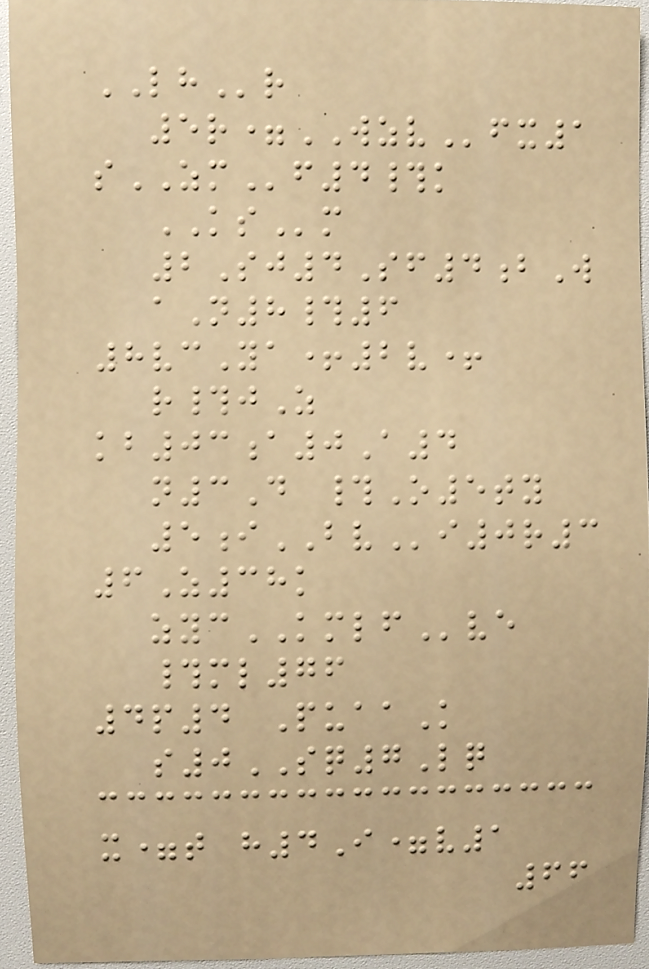LHr
5r=WZVfx1
sZMf4#k
KSm
2Sj4Sf4bW
aN8#6
8vcYa+2v+
r#jZ
kb03a0A4
n3D #O5ty
5iBVi0r3
6Z38k
zycKMLFve
#ml76
4p4 PuaaK
s0SQ7Lq
x=t h4I=v1
66
